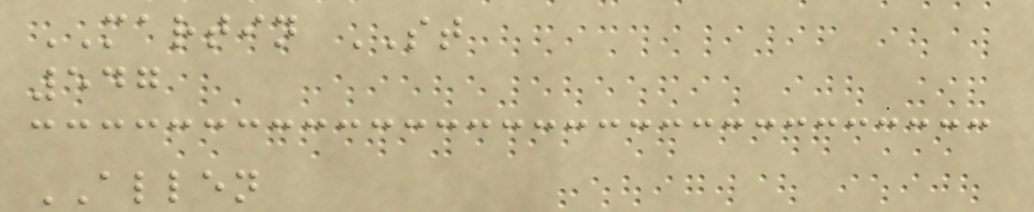MARTIN ST
547
ALLEN
